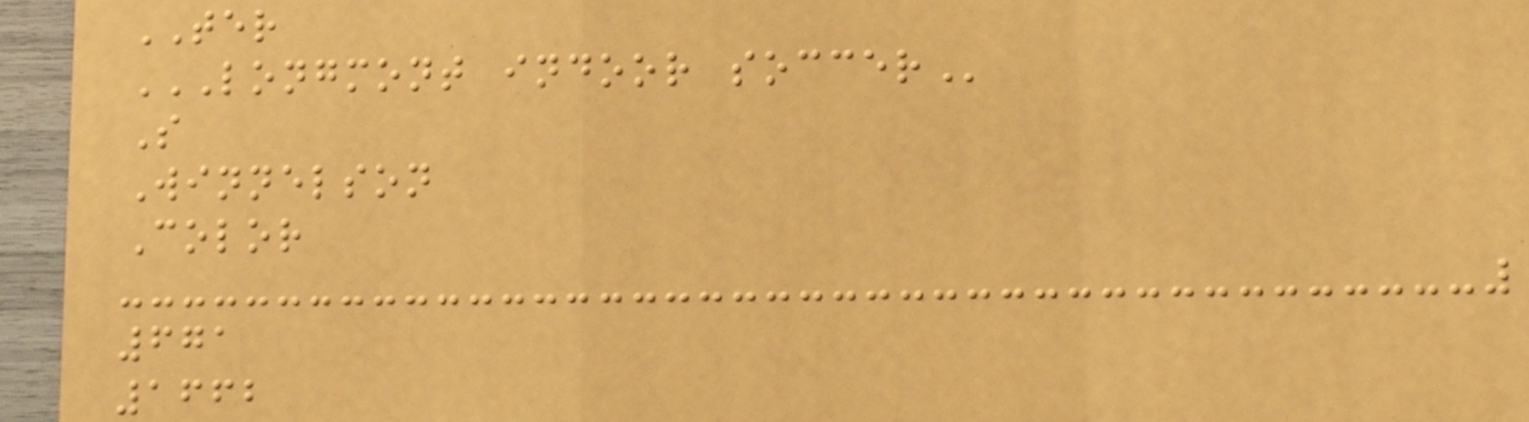TER
LONGMONT INDOOR SOCCER
S
Winnelson
Color
671
1662
